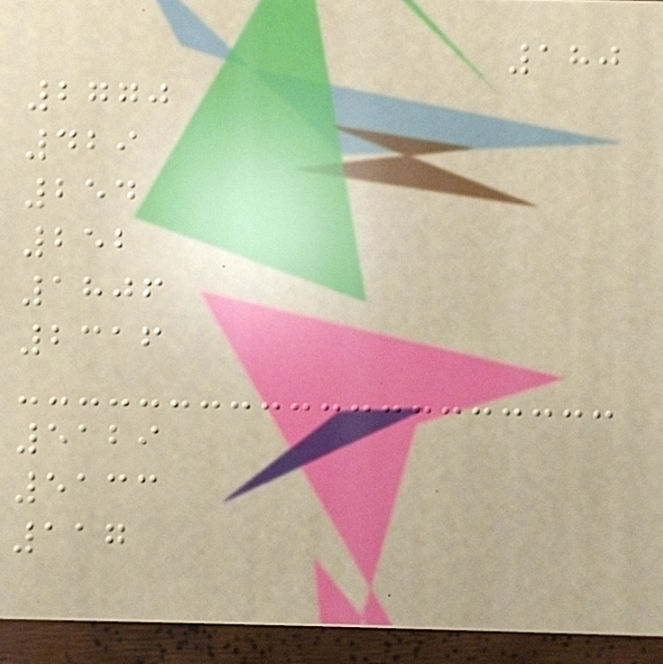180
2770
429
254
252
1806
2316
5129
5133
117
